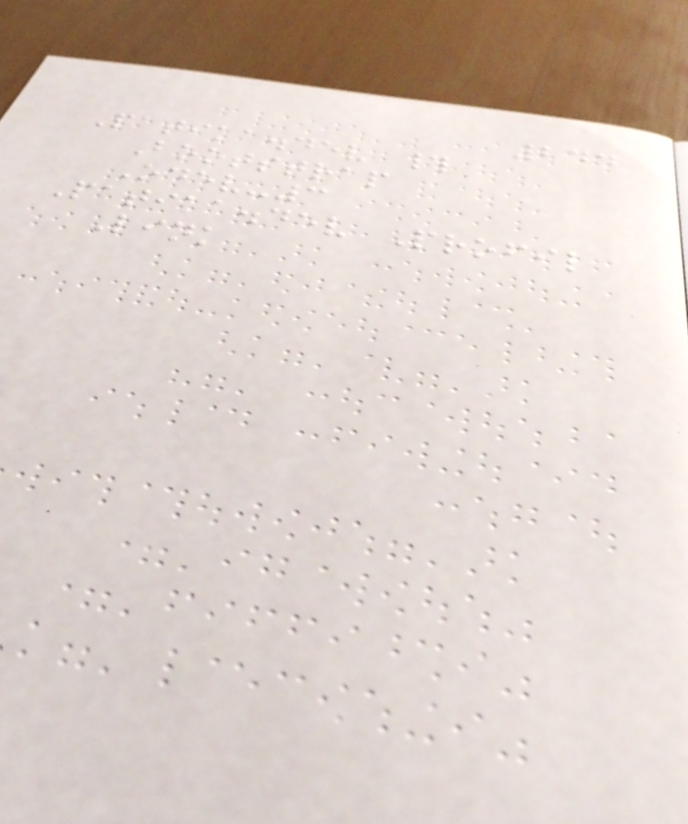244
Patika.dev #
Bootstrap
Odev-3
Patika.dev Profil
Link
